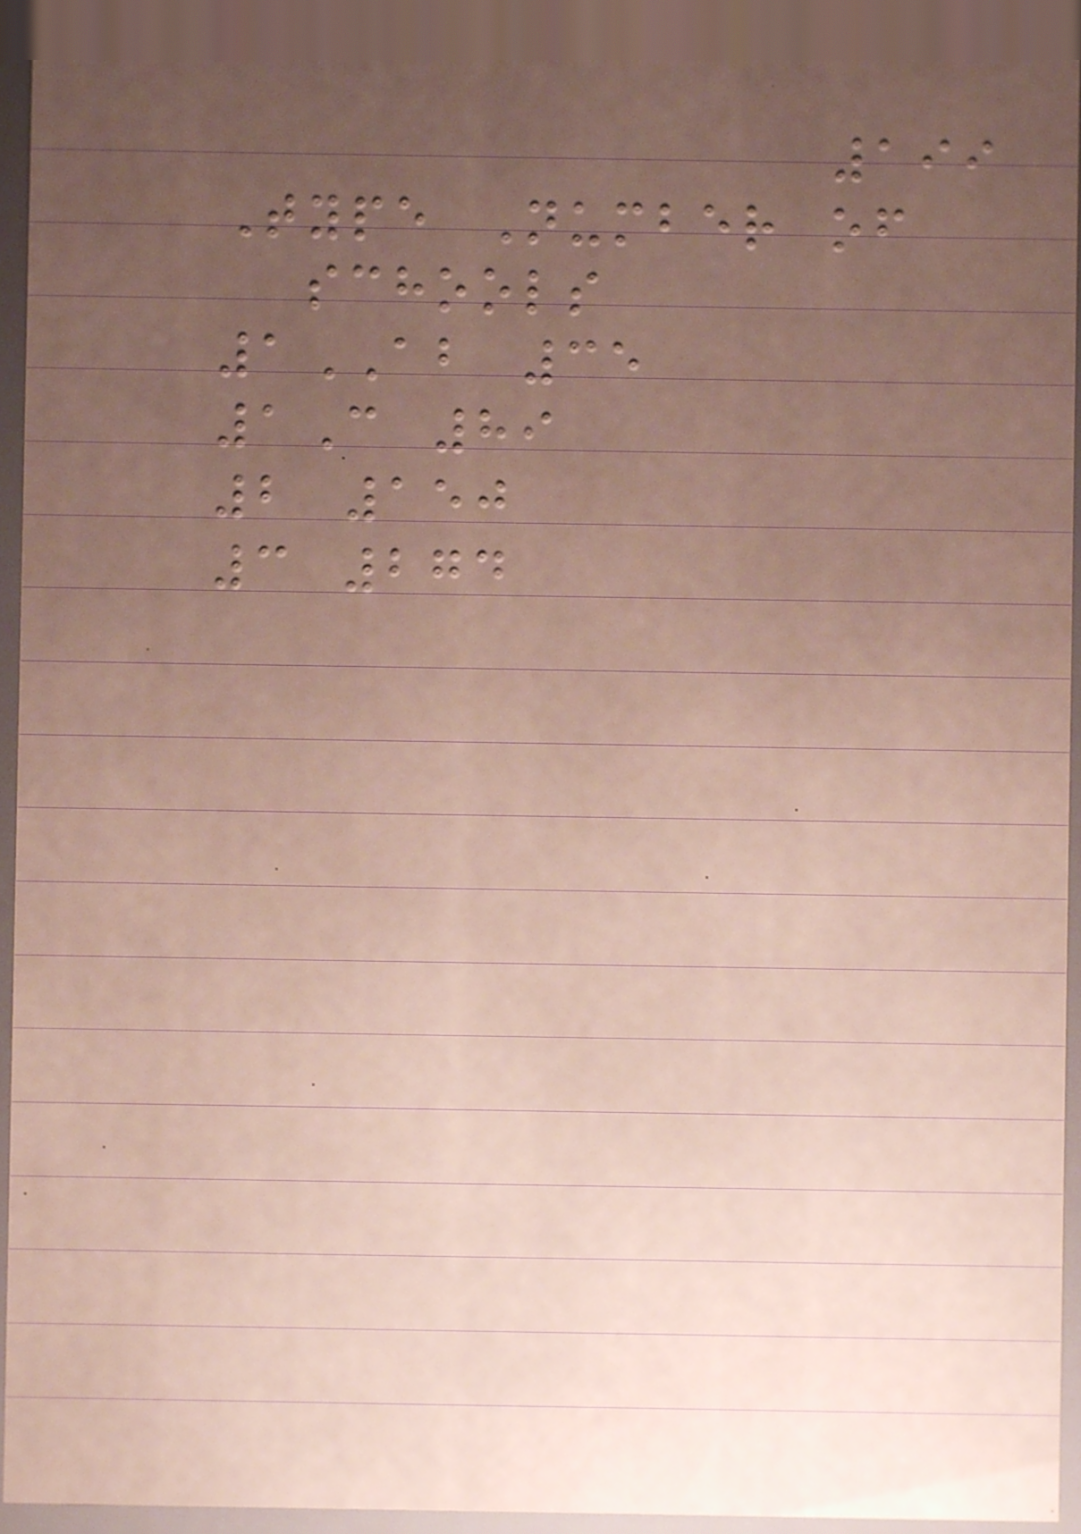199
Type Number of
schools
1AB 35
1C 89
2 150
3 274
